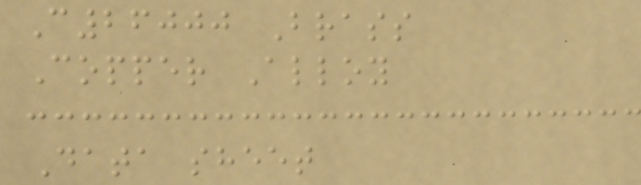C26000 Brass
Copper Alloy
Data sheet
